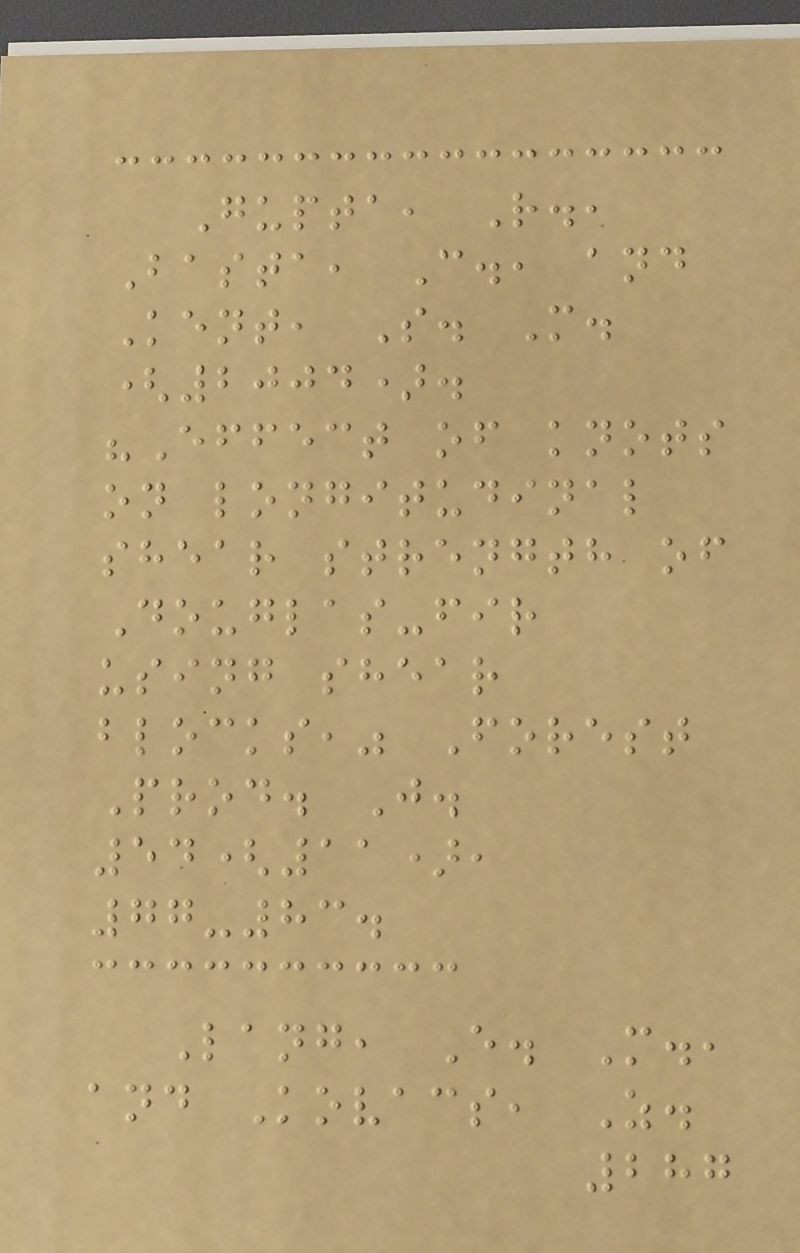Gupta, R.,
Basta, C., and
Kent, S. M.
(2004).
"Effect of knots
on longitudinal
shear strength of
Douglas-fir
using shear
blocks," Forest
Prod. J.
54(11),
77-83.
Lang, E. M.,
and Kovacs, Z.
287
